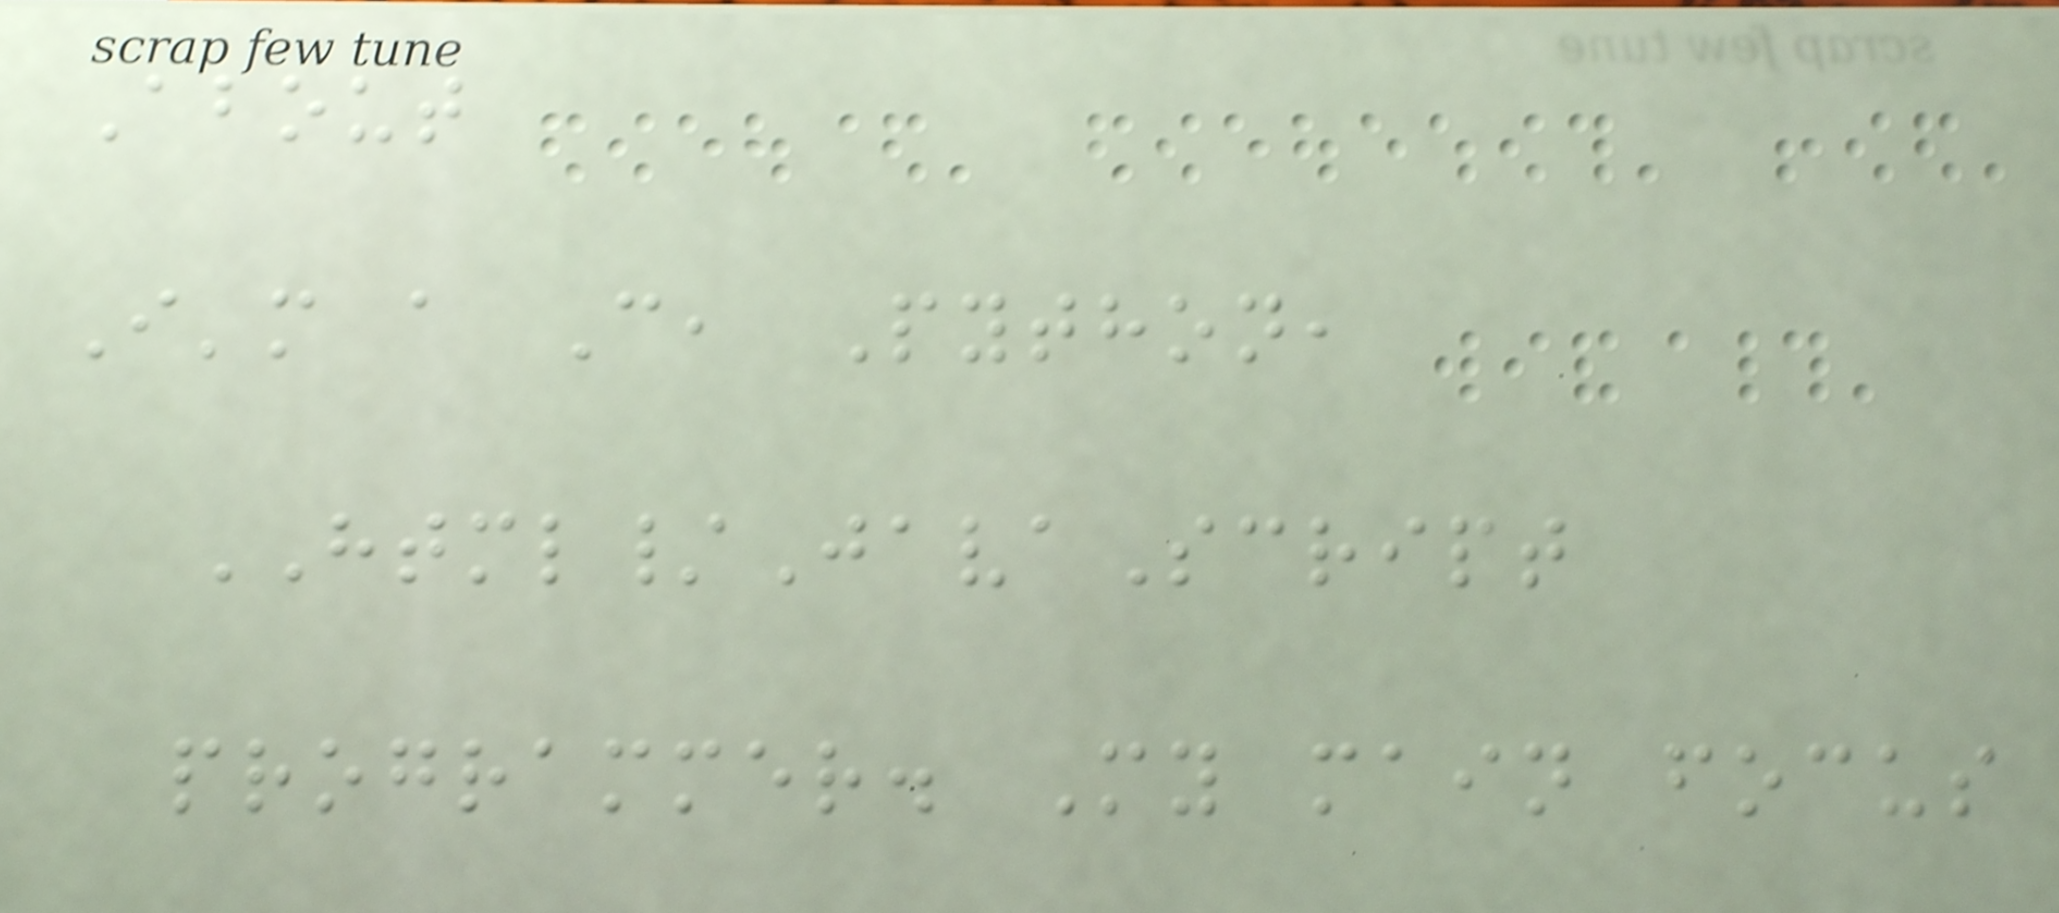About
I'm a C, Python,
HTML/JavaScript
programmer. My main focus
